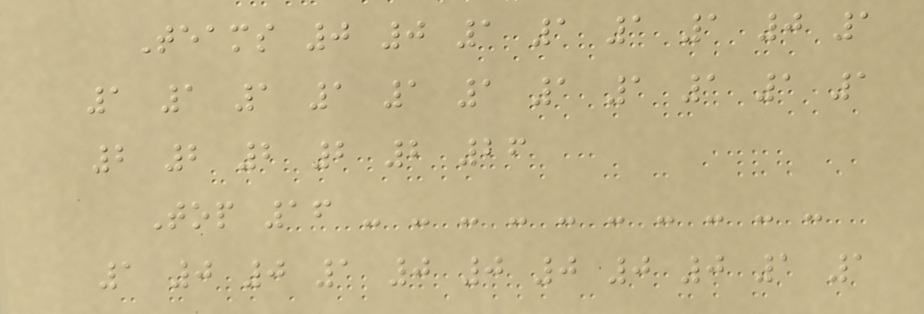Teams 0 0 1 1 1 1 0 1
1 1 1 1 1 1 1 1 1 1 1
2 2 2 2 2 26
Top 16 - - - - - - - - - -
1 0 0 1 0 0 0 0 0 1 1
